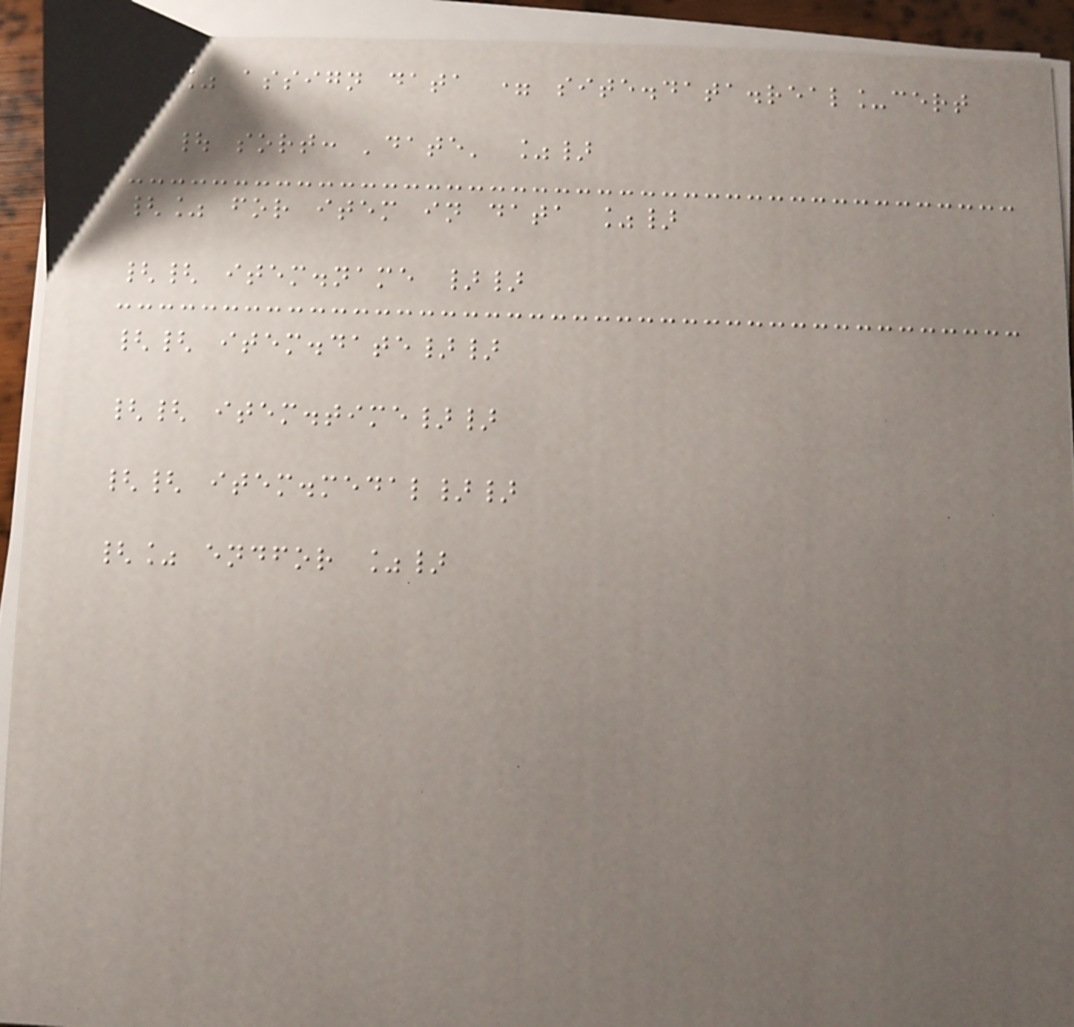{% assign data = site.data.real_cert
| sort: 'date' %}
{% for item in data %}
{{ item.name }}
{{ item.date}}
{{ item.time}}
{{ item.medal}}
{% endfor %}
